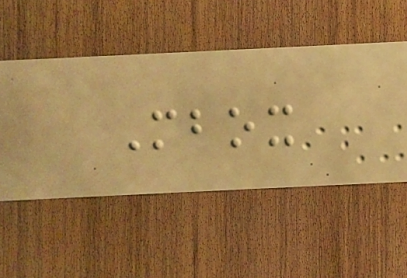Mbox
